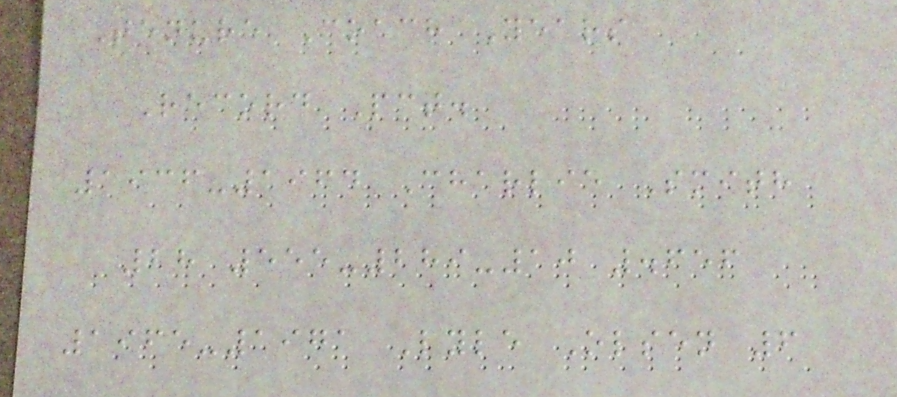Tenure Coach Years
Record Pct.
1936-1964 Charlie Smith
28 555-289-10 .656
1965-1971 Lyle Olsen 6
